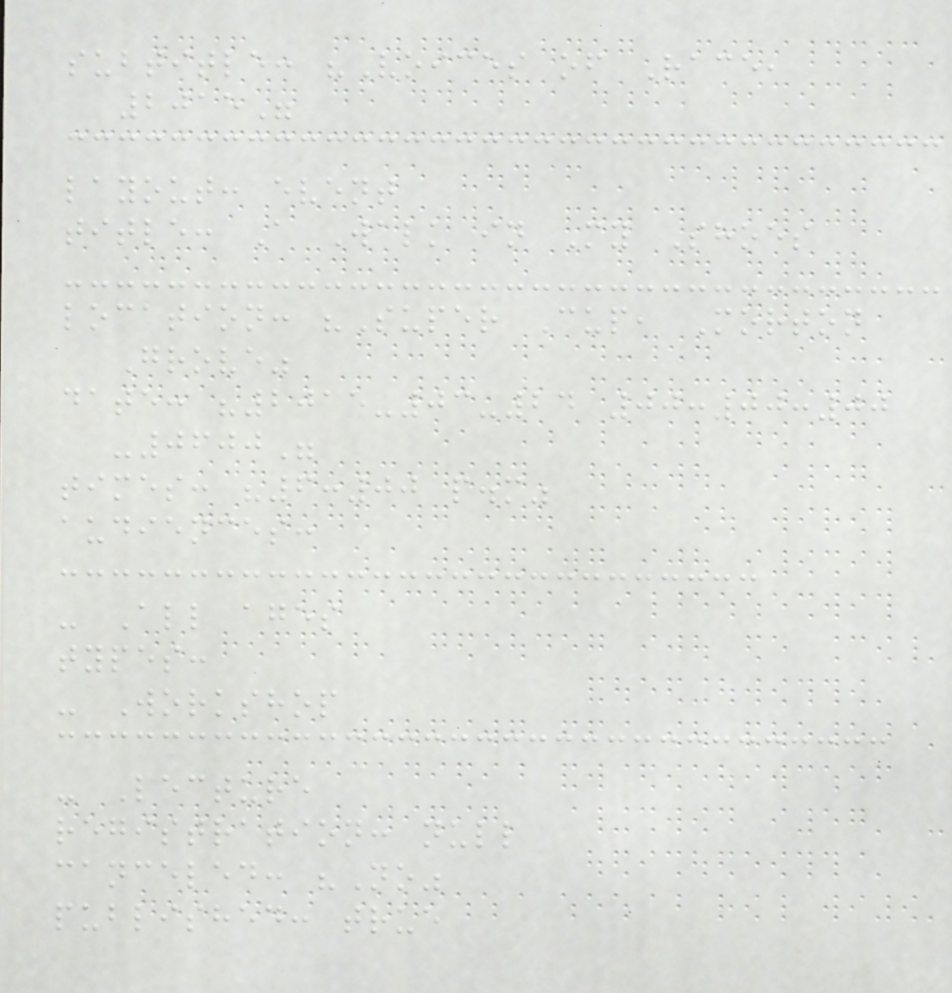subtitle: "Voices of Race,
2015"
layout: event
title: A Walk in My Shoes
location: "Super Cup, Morton
Grove"
date: "2015-03-24 00:00:00
-0600"
times: "6:00 p.m"
audiences:
- All ages
types:
- Workshop
- Lecture
registration: null
canceled: "No"
published: true
